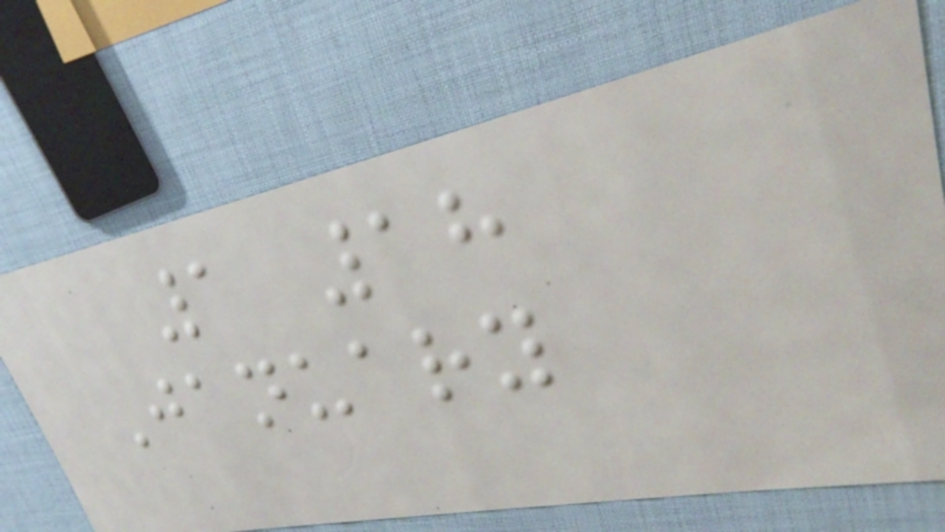1 18
January
